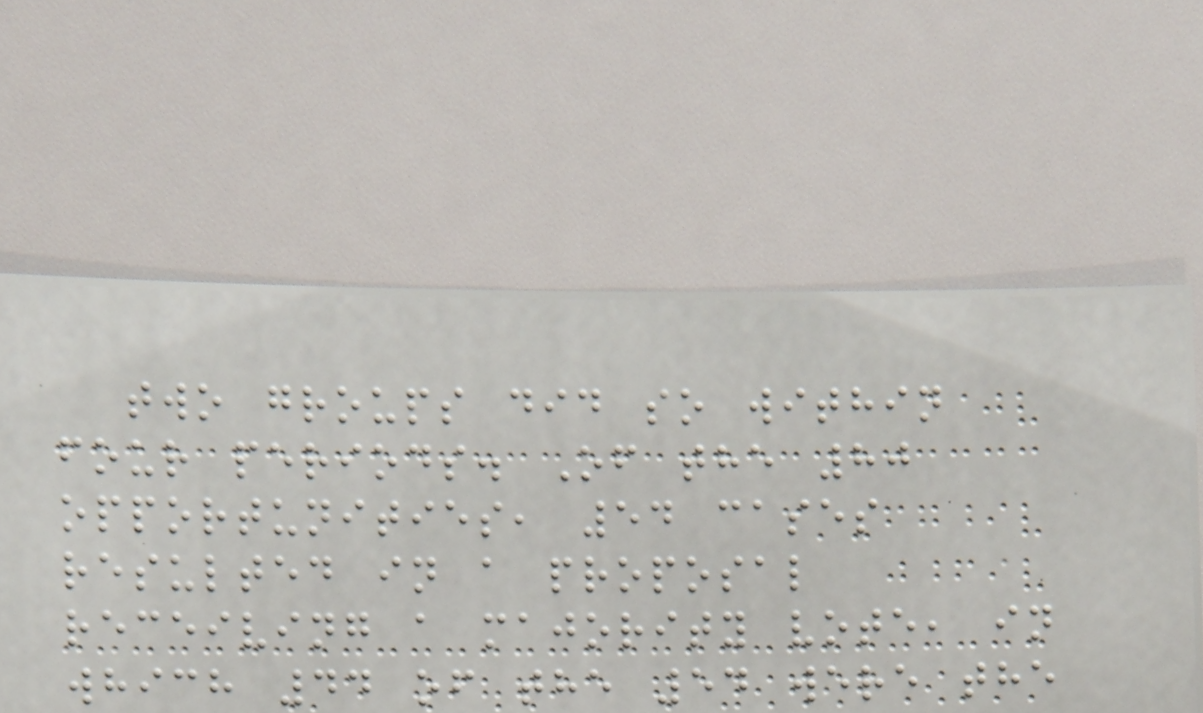two groups did so within
four periods. Of the 80
opportunities, 54 cases
resulted in a proposal
receiving a majority vote, in
which 44 of the 54 were the
